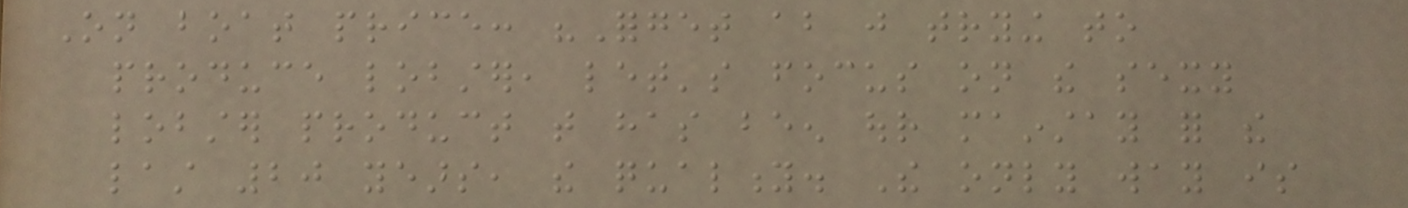On boat price: "Forget about just trying to
produce lobster, let's focus on the sexy
lobster product that has been our mainstay for the
last 20 years, the quality. The only way is
